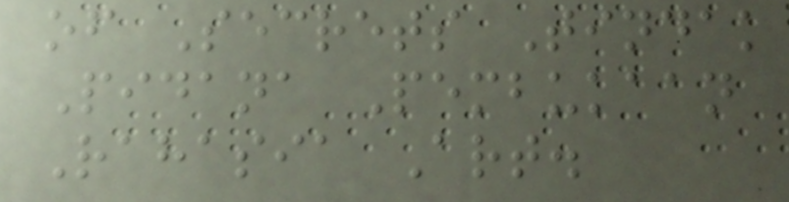of Secrets Tindak
Pidana Pembukaan
Rahasia Art.
